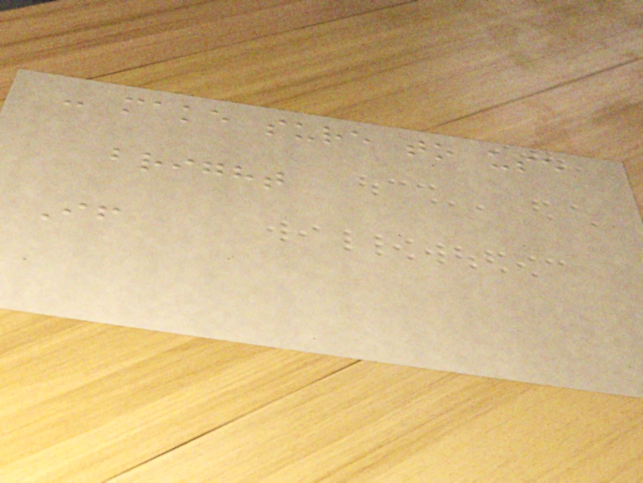- make sure to use
bright
If
